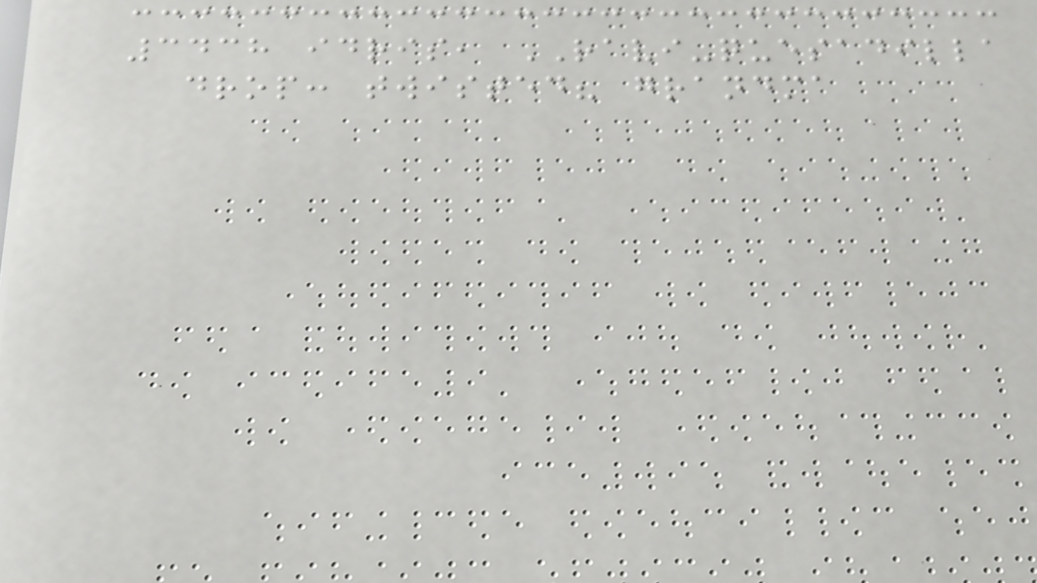3438 idris, RAVI-quesadilla
drop: twisted? grandma
